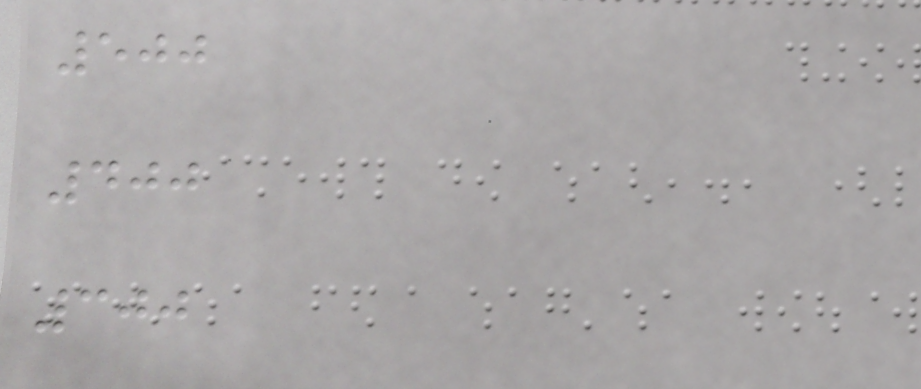500
400
300
